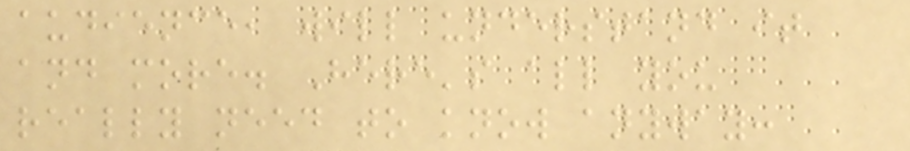audience, will understand it
and more. Here's all you
really need to know anyway:
